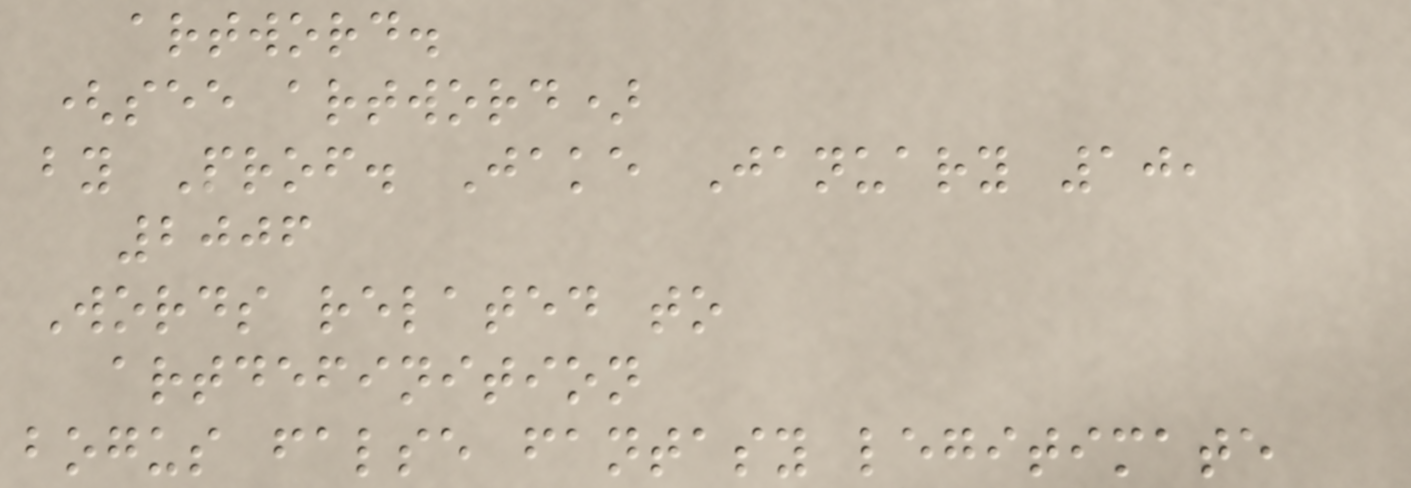artword.
(see artword)
by Prof. Jake January 10,
2006
Words related to
artdefinition
bogus false fantasy legitimate
